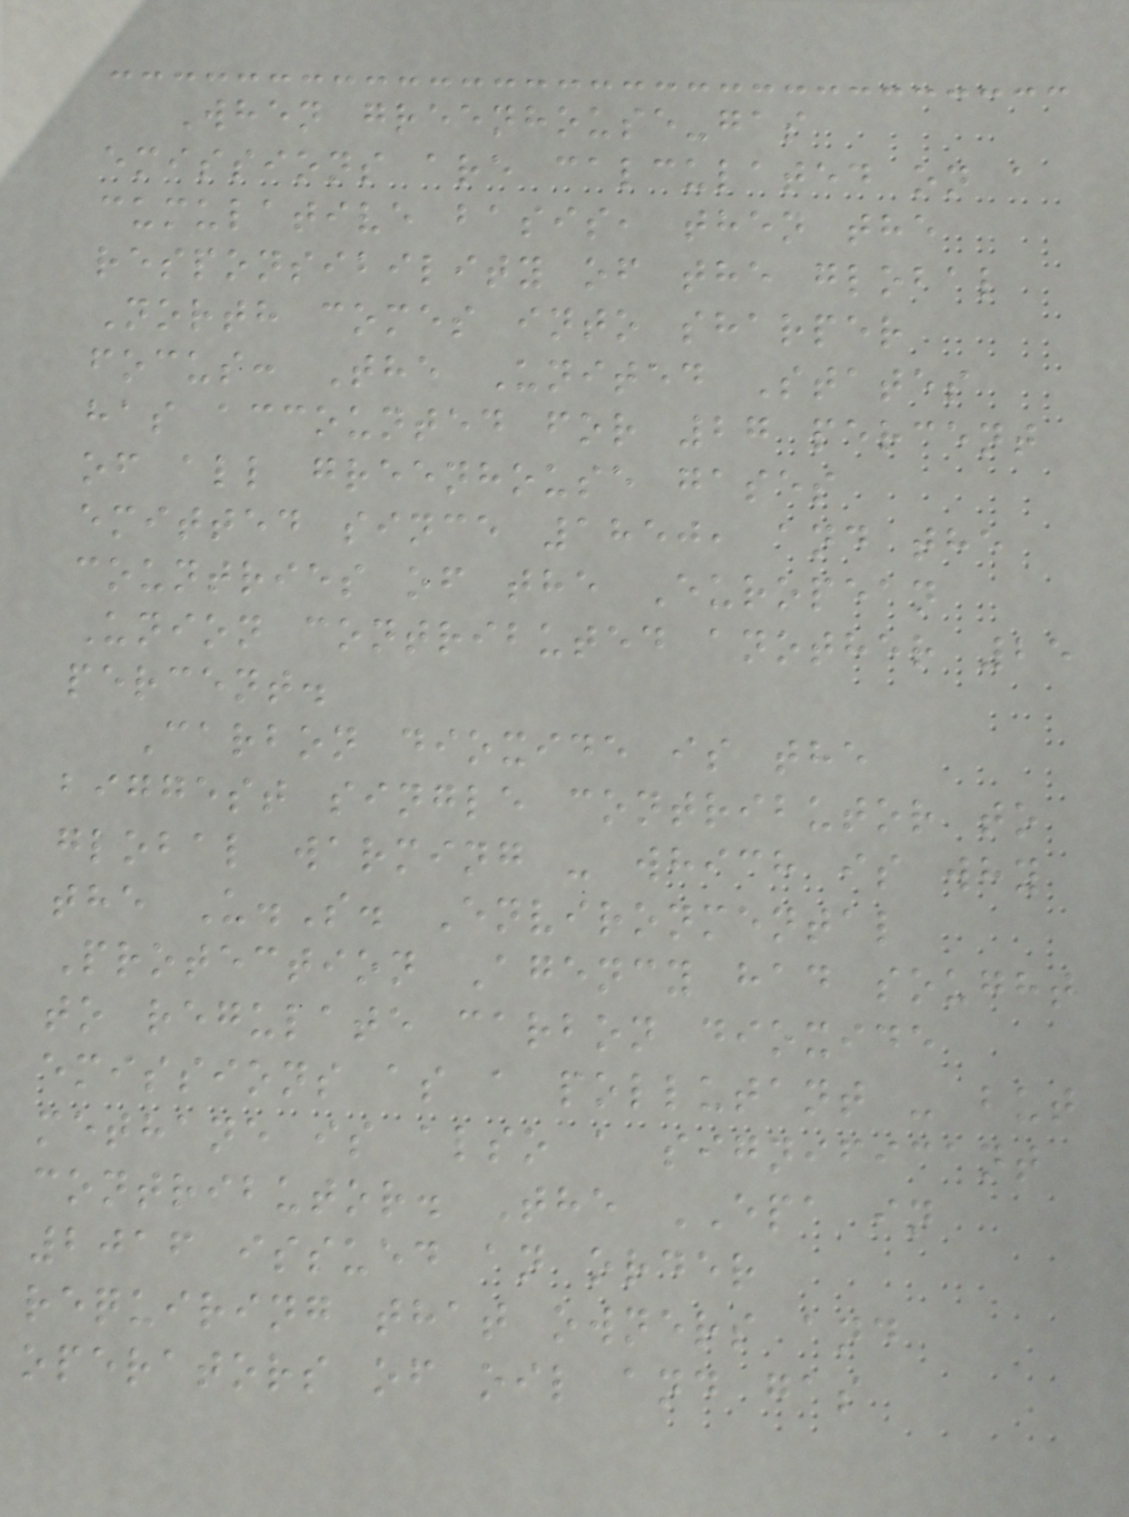When greenhouse-gas
emissions are calculated on a
cumulative basis, then the
responsibility of the global
North comes into sharper
focus: The United States
has accounted for 27 percent
of all greenhouse gases
emitted since 1850, and the
countries of the European
Union contributed another 25
percent.
Carbon dioxide is the
biggest single contributor to
global warming - which is why
the U.S. Environmental
Protection Agency had sought
to regulate carbon dioxide
emissions as a pollutant - but
methane is also a significant
contributor. The EPA in
2016 issued an order
requiring that owners and
operators of oil and gas
